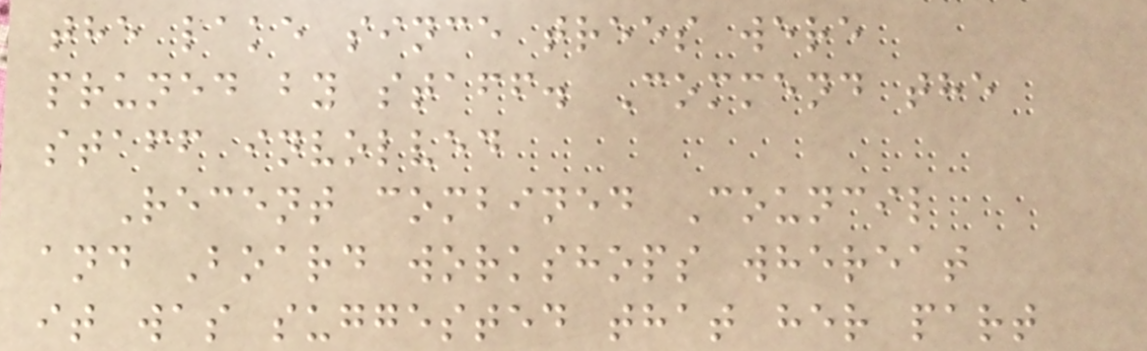the lake since trees were
pruned by staff. Commend the
staff involved
Recent combined Council
and Board workshops whereat
it was suggested that her part
